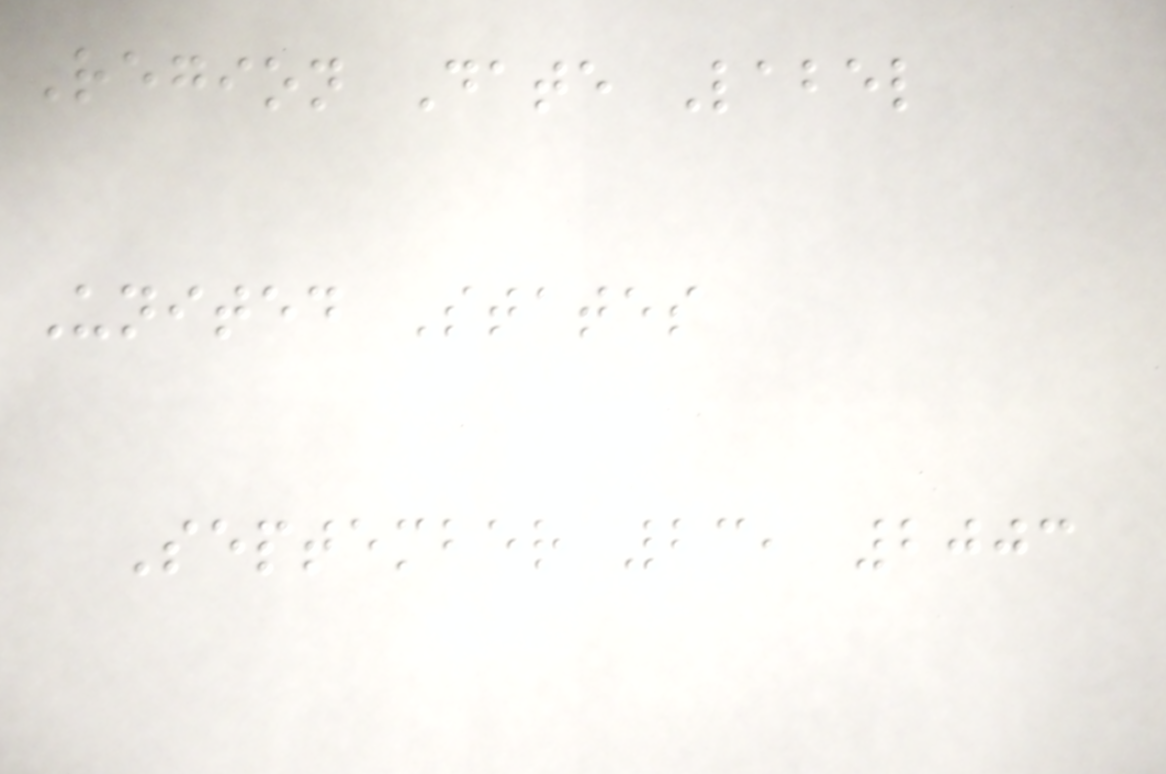Region Date Label
United States
September 23, 2003
